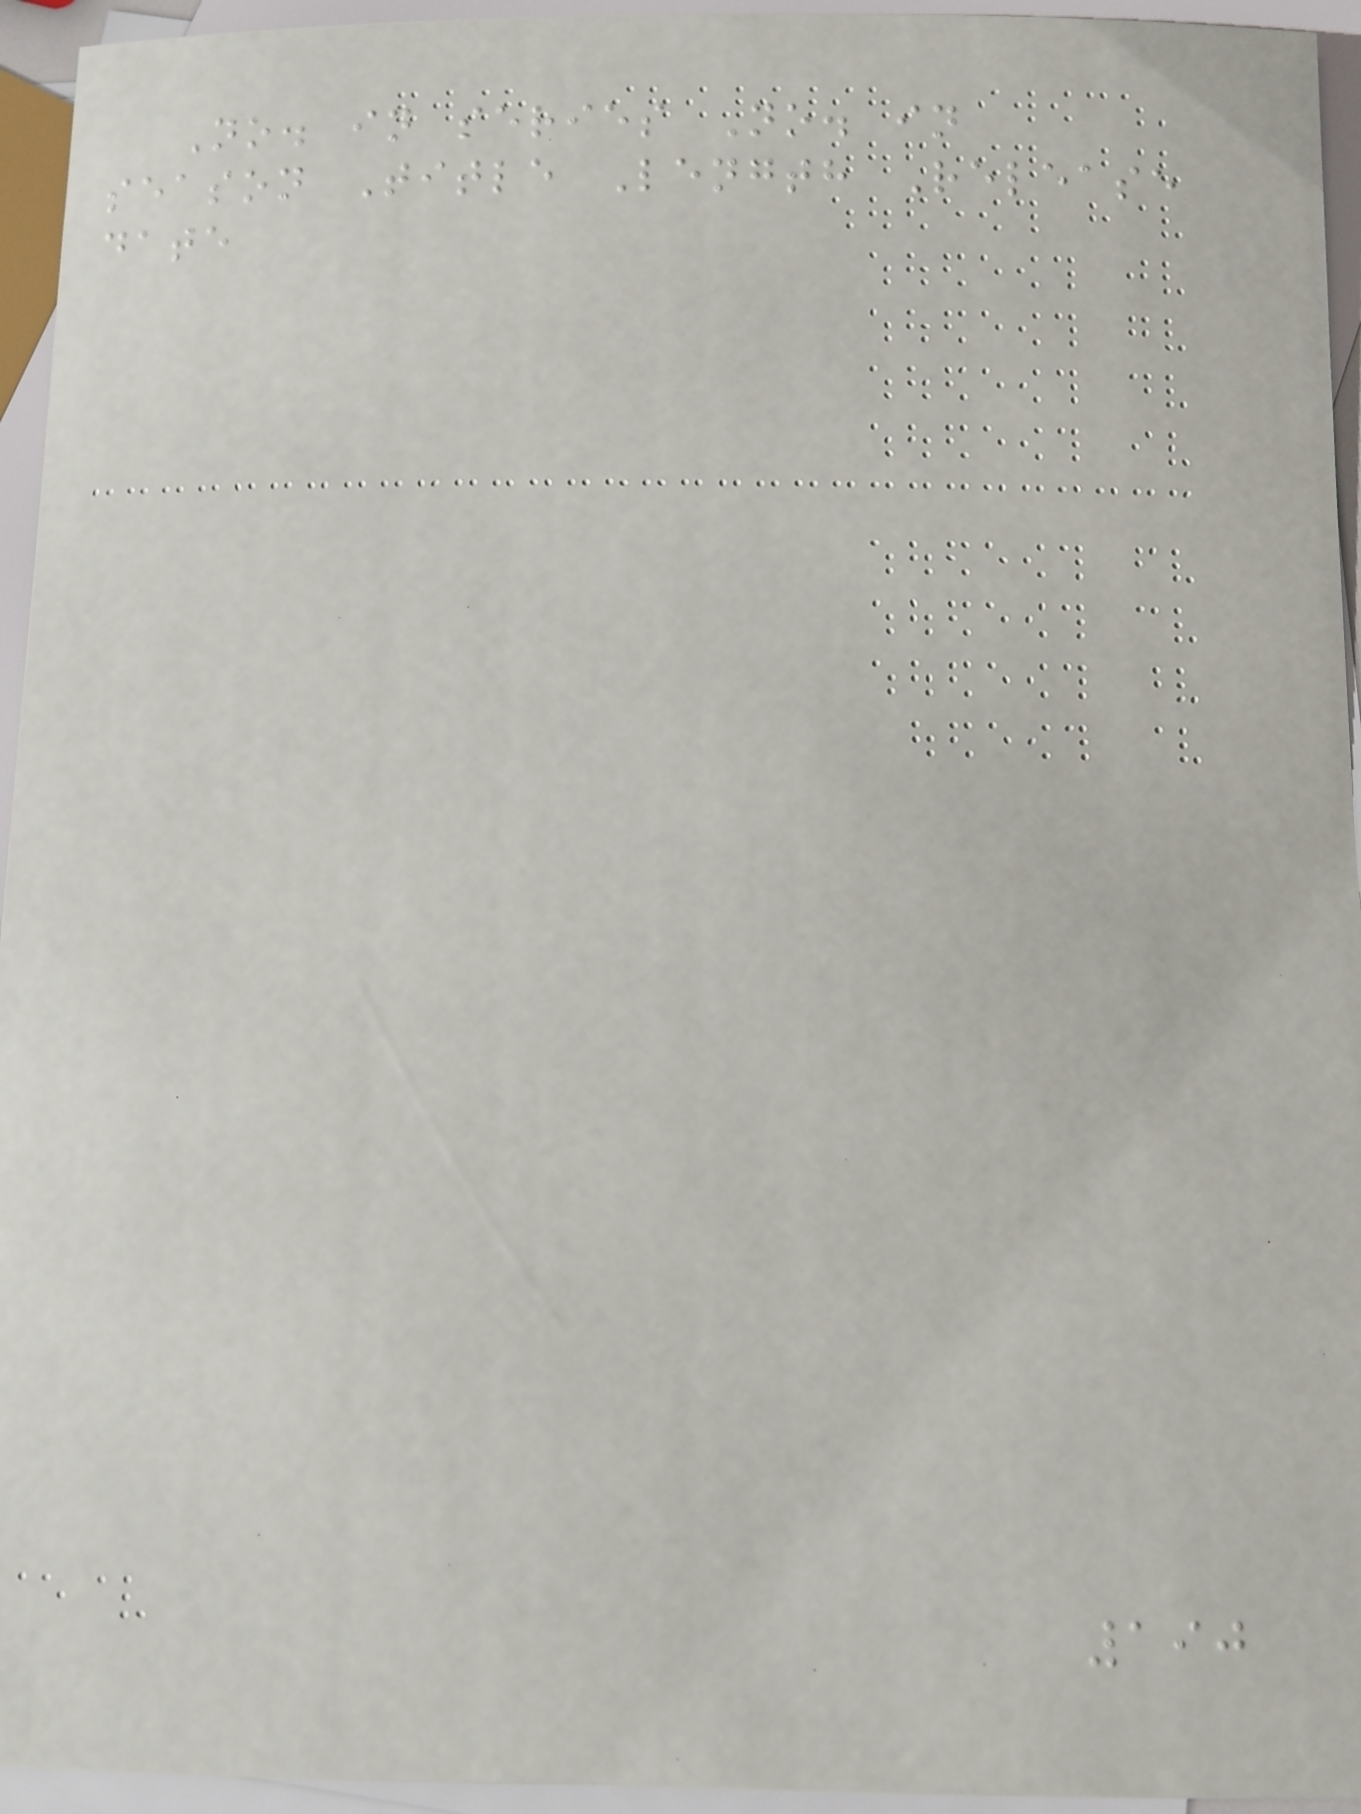No. in series No. in
season Title Length Release
date
190
